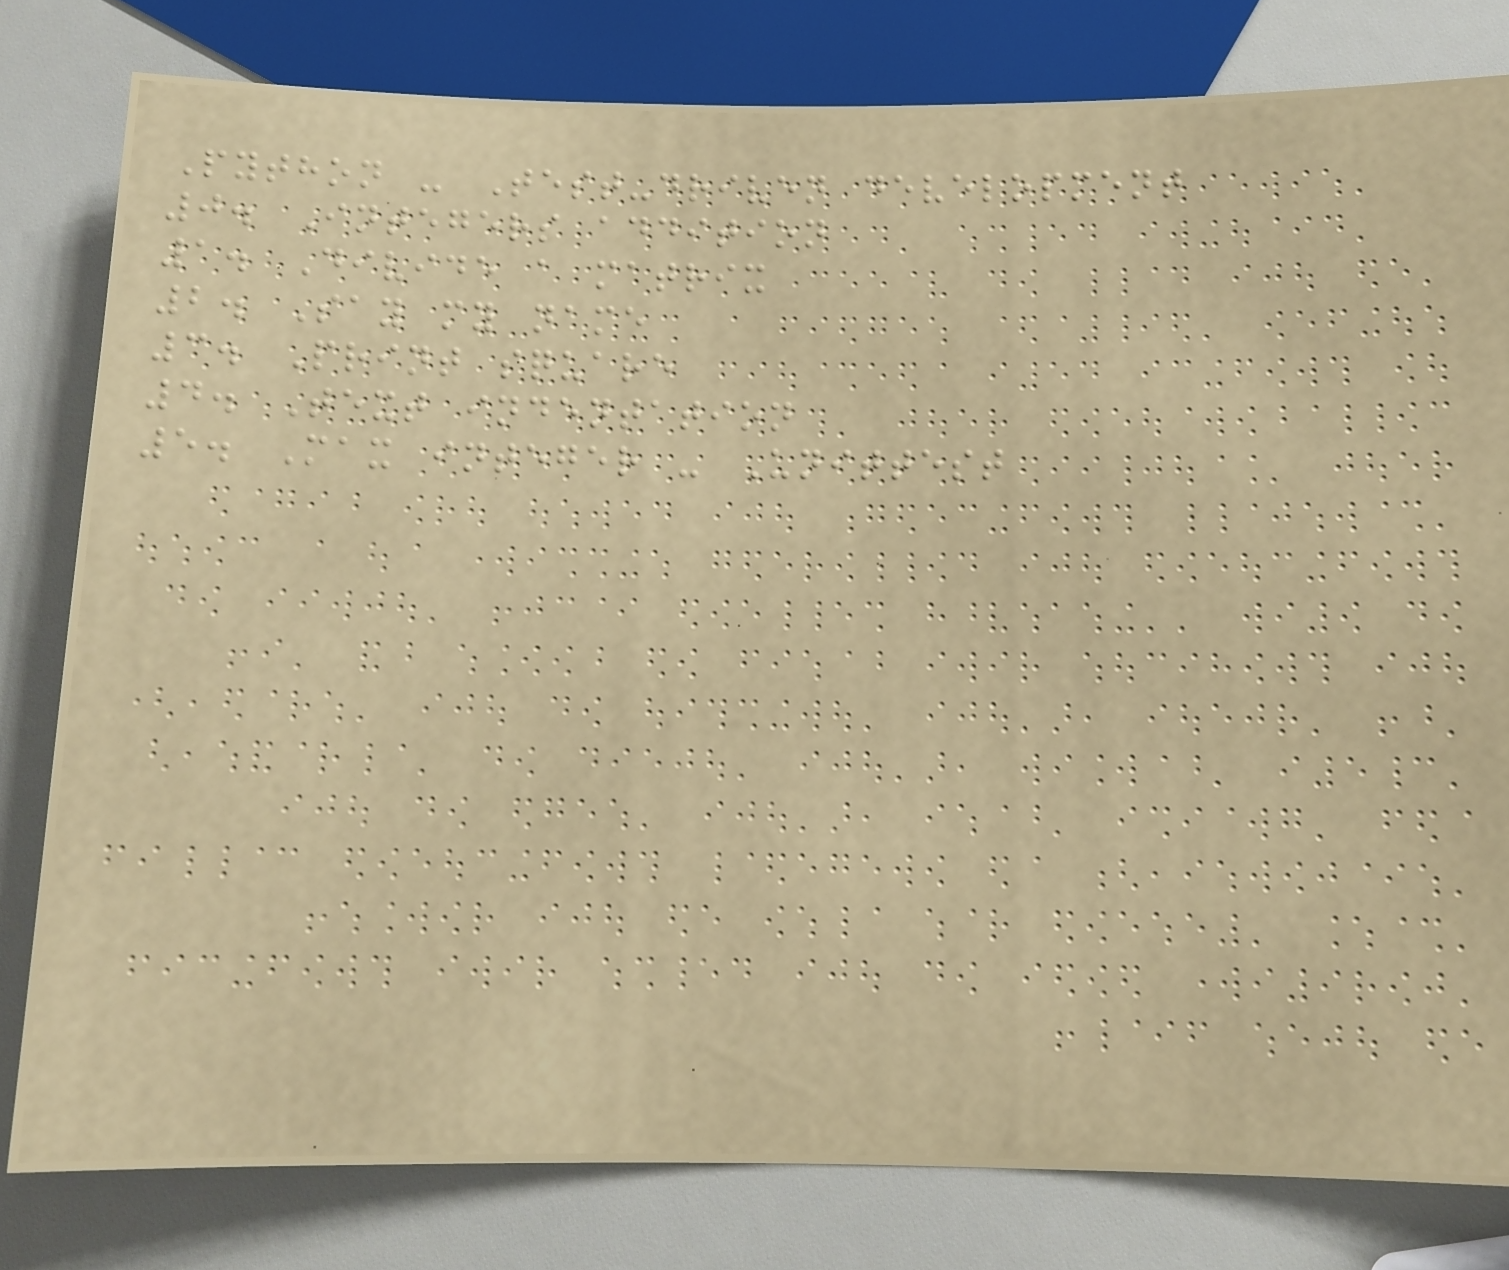Python - Test-driven development
0. Integers addition
1. Divide a matrix
2. Say my name
3. Print square
4. Text indentation
5. Max integer - Unittest
